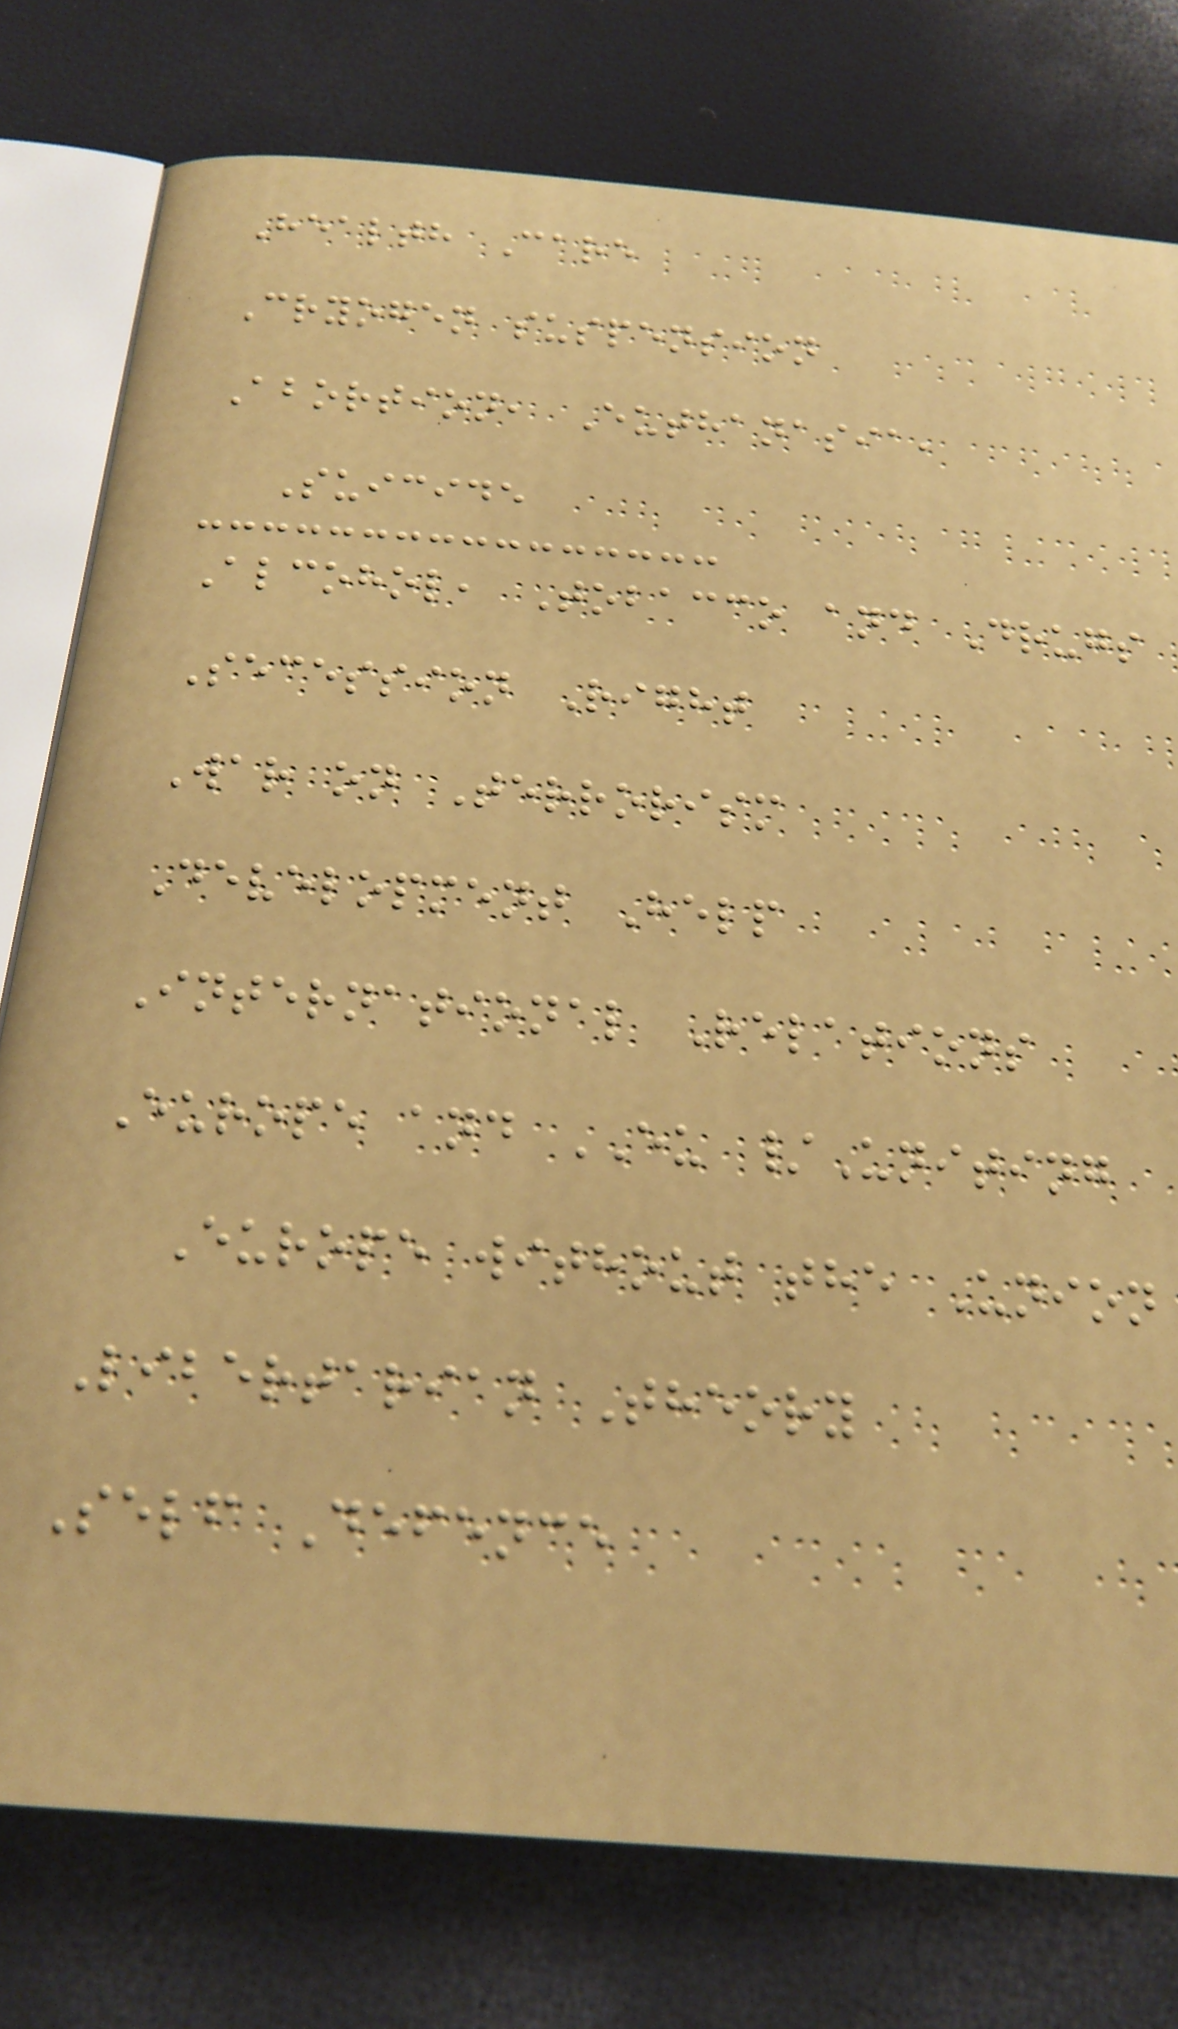Health Care
Cryogen suspension
Abortion, Euthanasia,
Suicide
Alcohol, Tobacco and Drugs
Secession Right
War on Terrorism
Development Help
International Relations
Europe and EU /Uniting
Europe without the Union
Libertarian Theory
Self Defence
